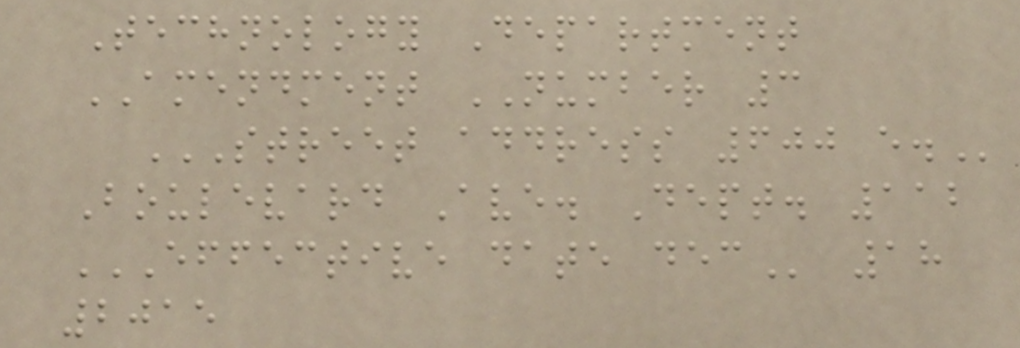Technology Department
AMENDMENT NUMBER 3
STREET ADDRESS 600 E.
Boulevard Ave. Dept. 112
EFFECTIVE DATE DEC 18
2015
